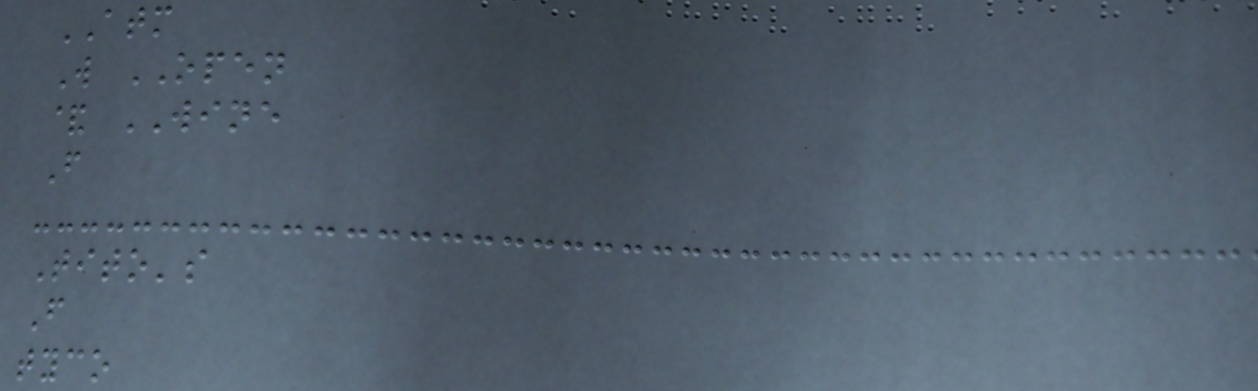ATM
W OPEN
& WINE
F
Tito's
F
tyco
